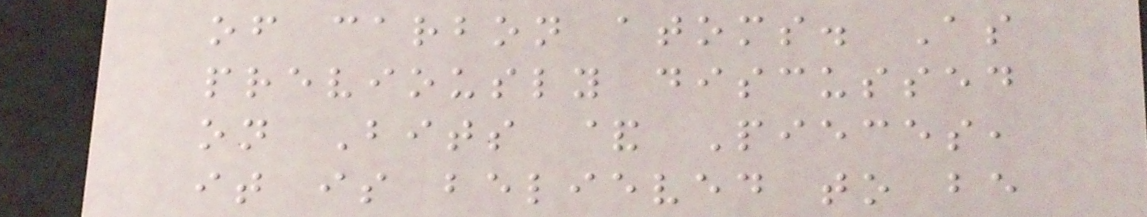of carbon atoms. As
previously discussed
on Bits & Pieces,
it is believed to be
